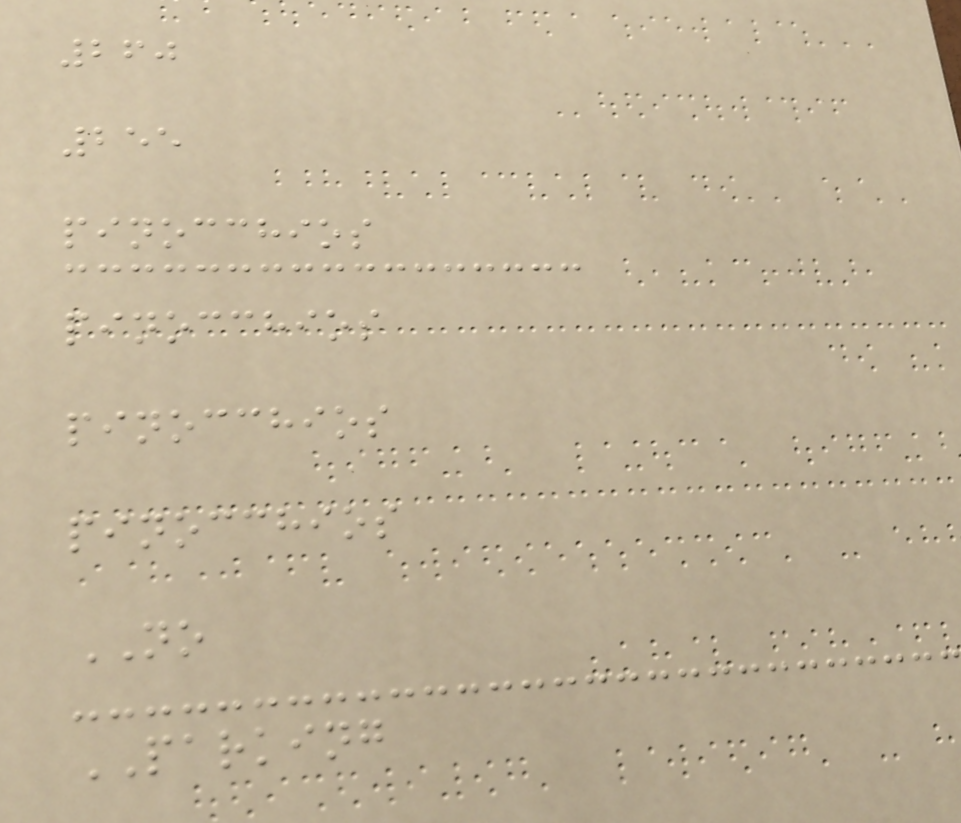260
255
pinocchios
pinocchios
pinocchios
pinocchios
NO
PARKING
